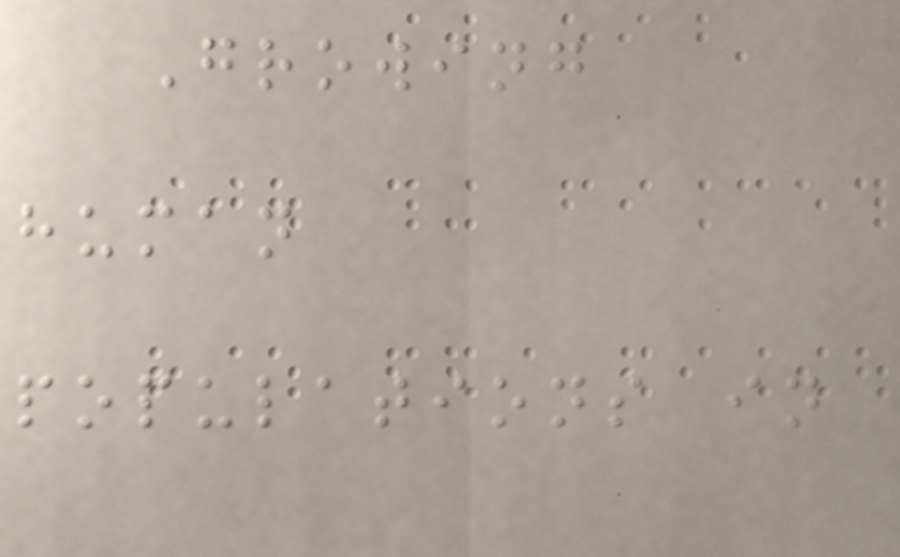Growing
human
populations in
